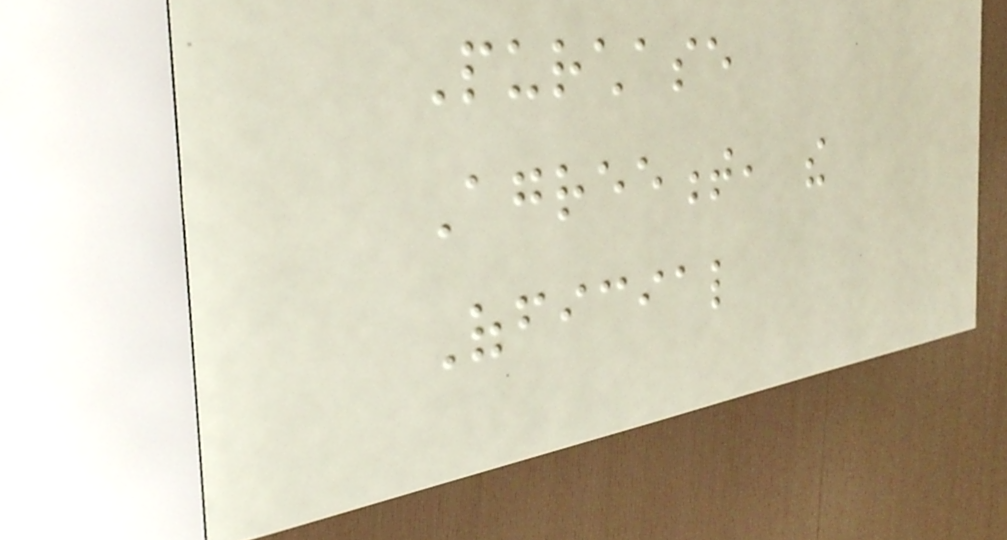Purchase
Agreement, the
Official
